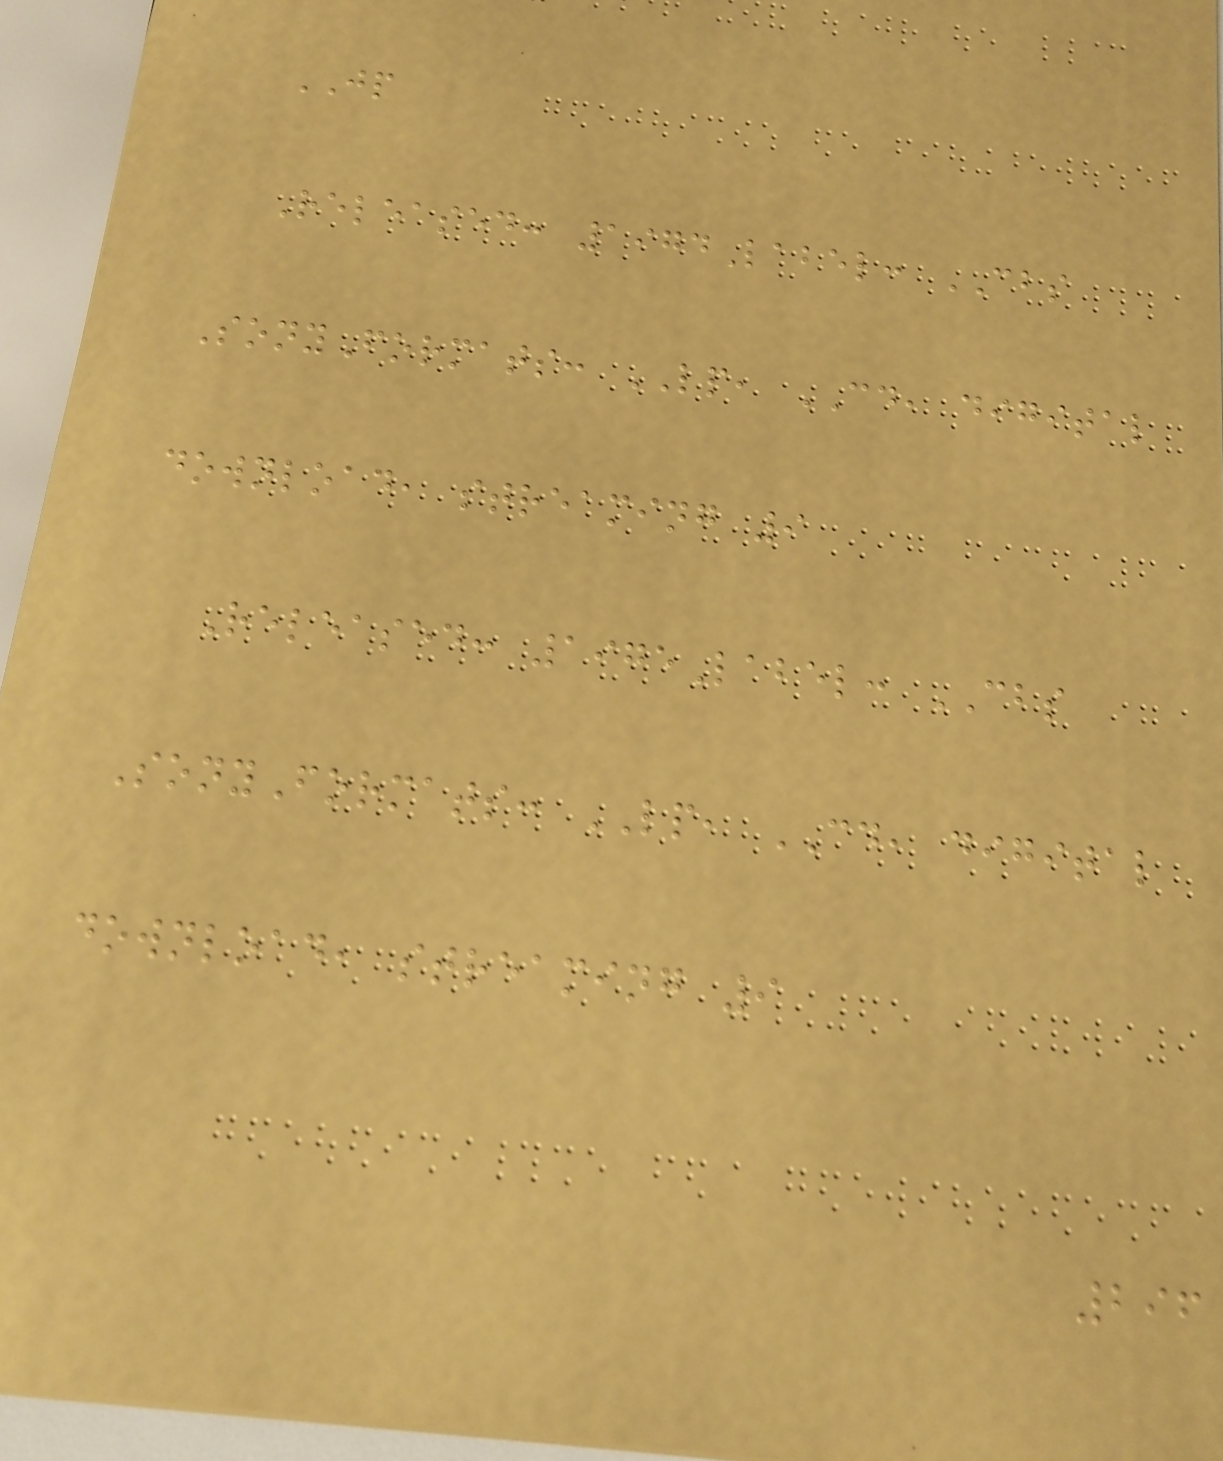JP
Released: 1974Label: CBS
SonyFormats: LP, CD, digital
download, streaming 9
Released: 1975Label: CBS
SonyFormats: LP, CD, digital
download, streaming 9
296
